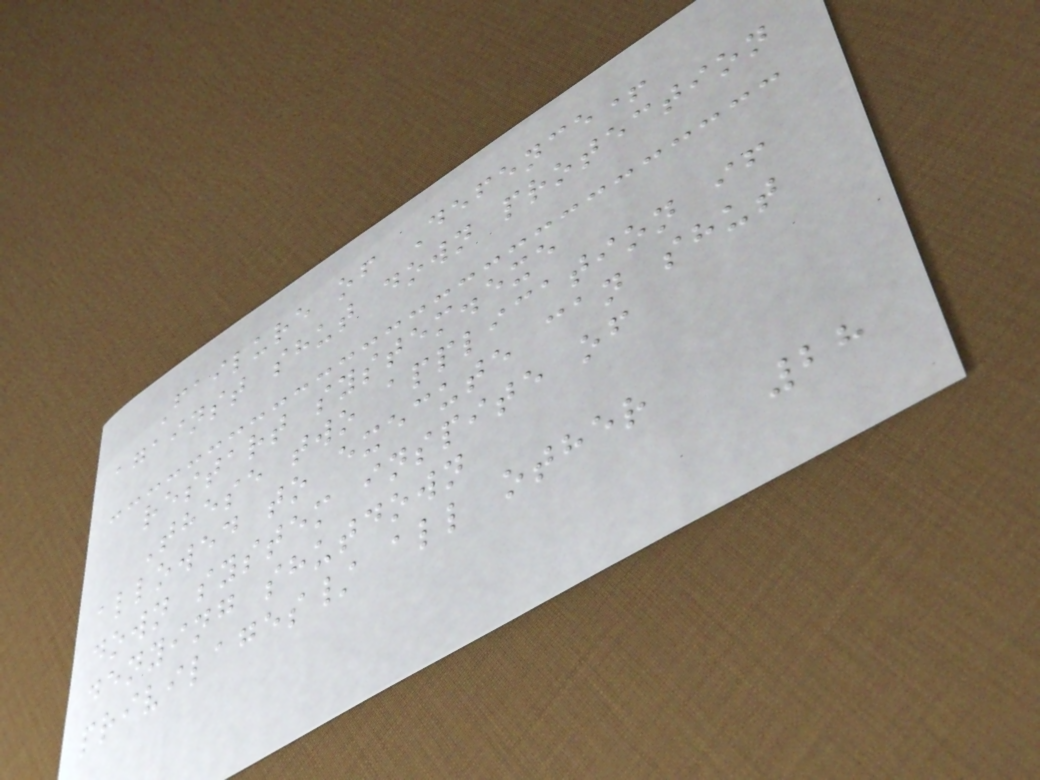Failure of Defence+
against shut down protection
restart system.exe
These two application if
allowed to execute can shut
down system inspite of
denying shutdown
privilages/ all other
28
